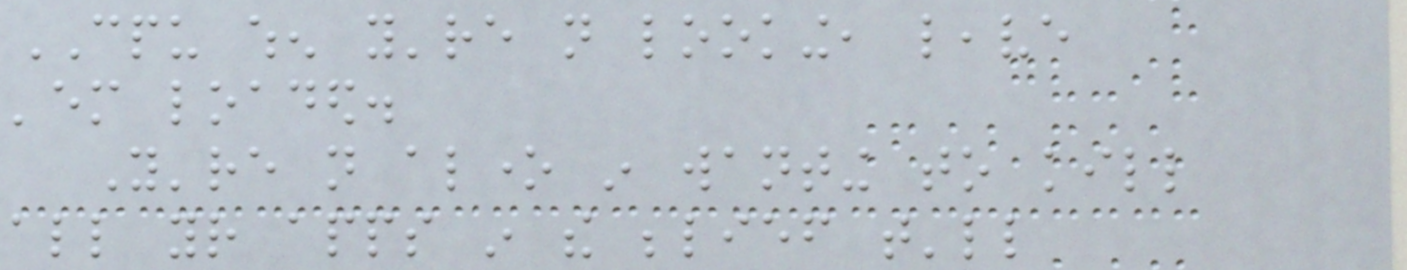CPU when you're not looking, leave
'em loaded.
You're not alone in wanting to kill
all your apps in the belief that'll
